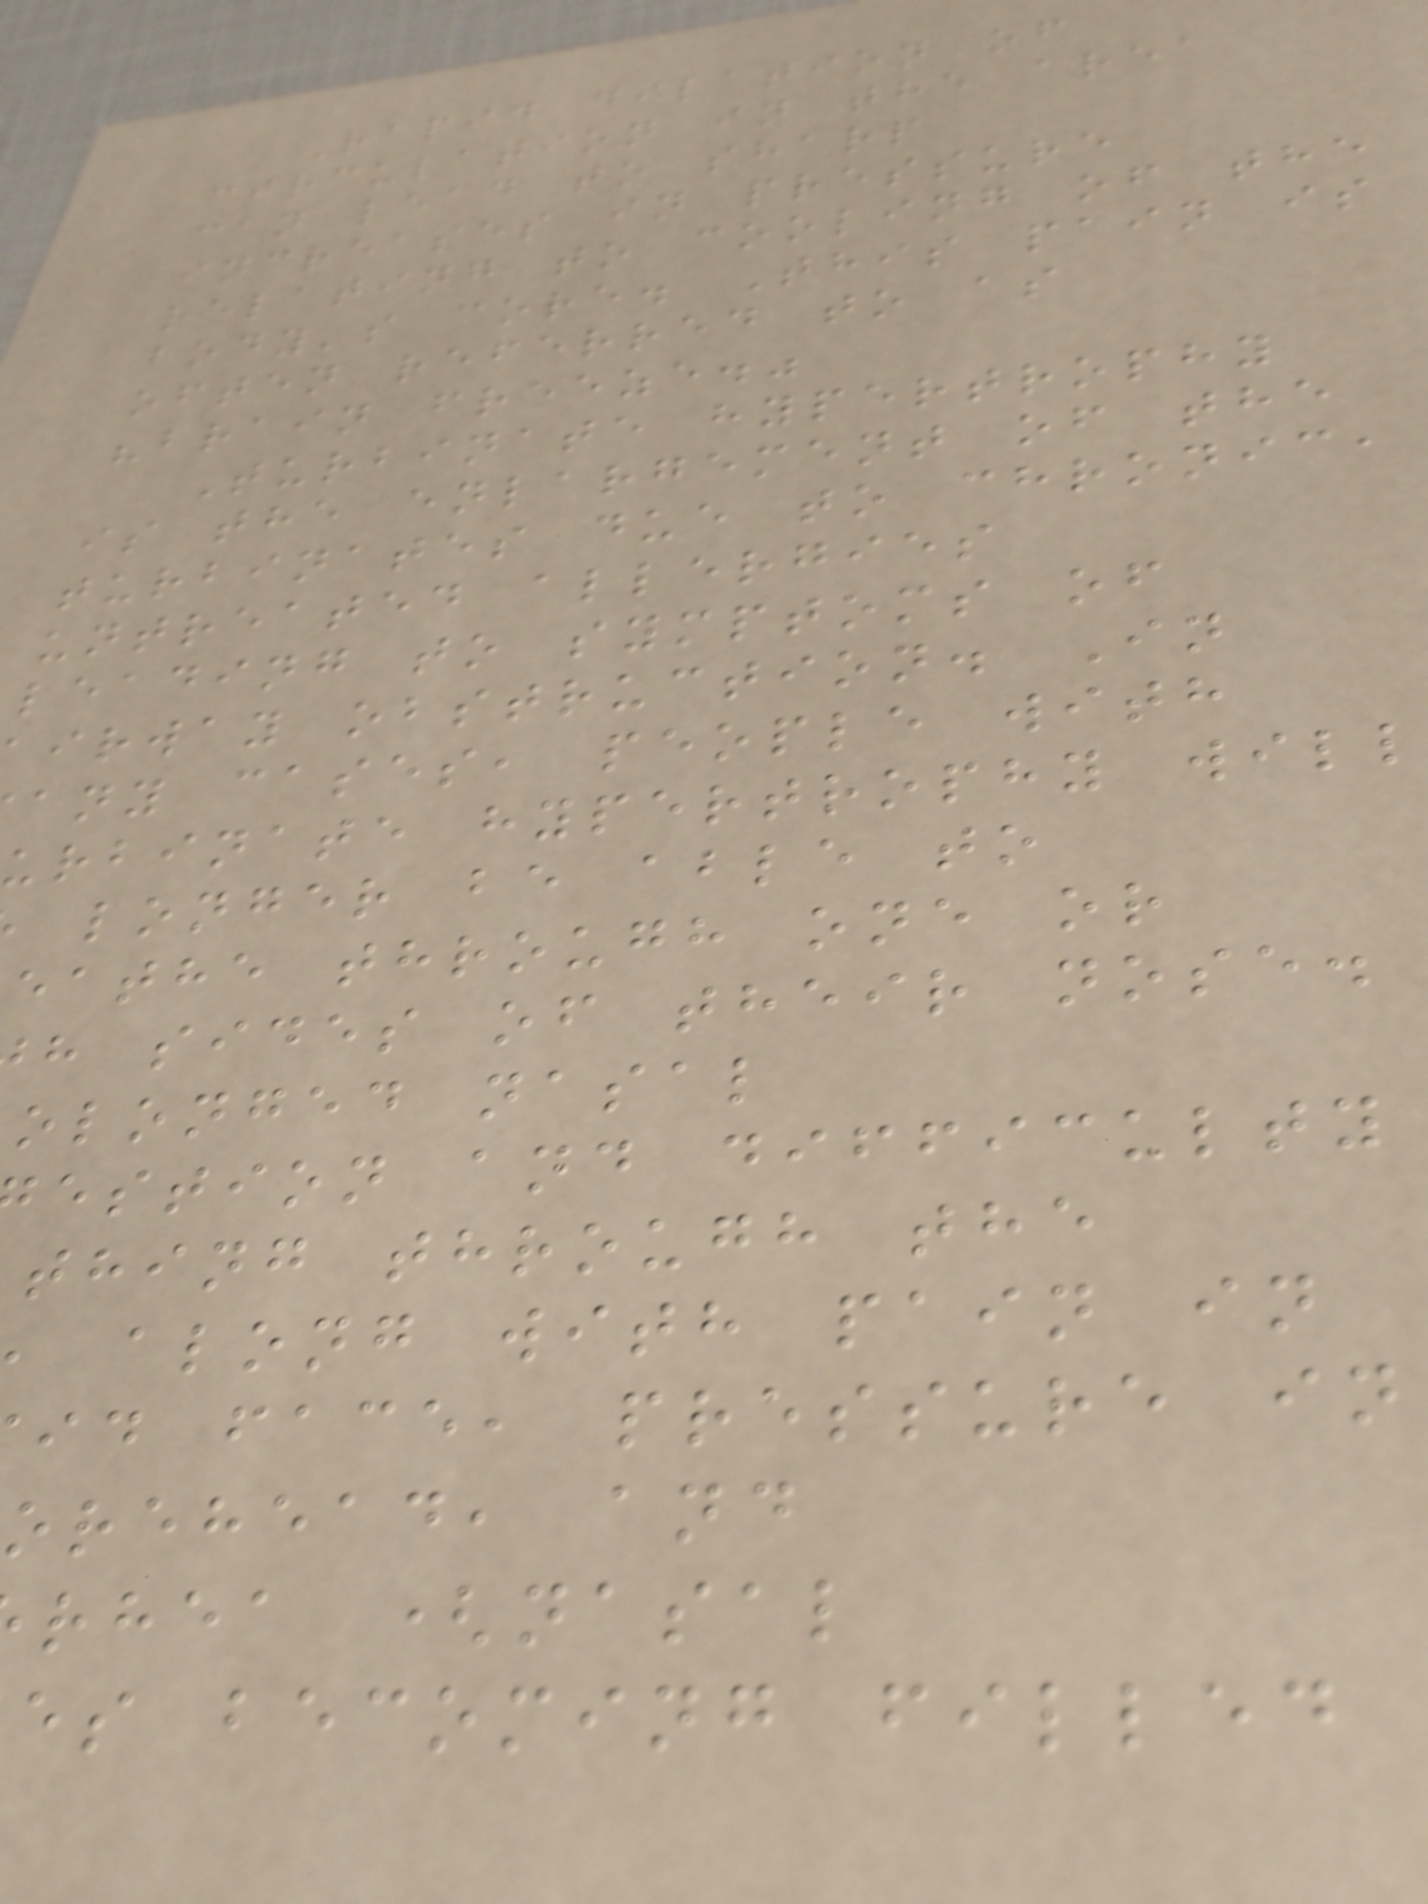Rapid dilation of
circulation in the area
can lead to sharp
increases in pressure
relating to cooling of the
body's core. This pain is
often referred to as
"brain freeze."
Turbinate hypertrophy
is the enlargement of the
turbinates due to chronic,
untreated allergies
leading to symptoms of
irway obstruction. In
any cases, people with
urbinate hypertrophy will
longer be able to
eathe through one or
h sides of their nose.
olonged nasal
estion and difficulty
thing through the
along with pain in
id face, pressure in
orehead, and
rhea (nasal
es becoming filled
